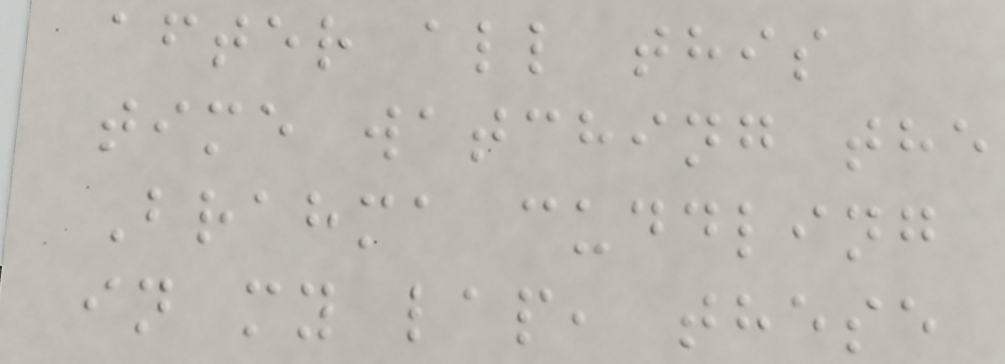after all this
time watching the
Brahma cuddling
in my lap, these
